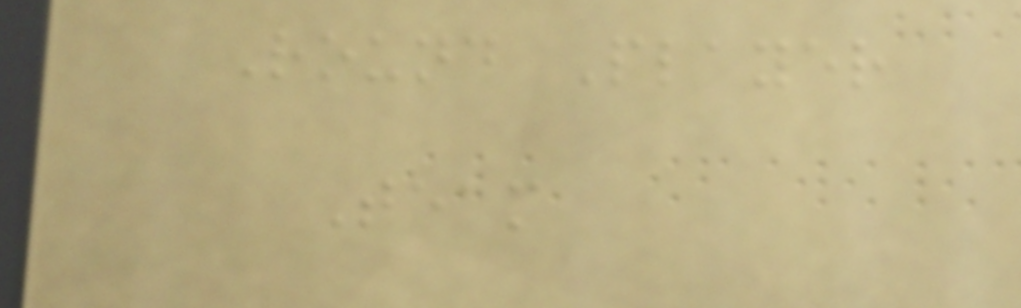Round Player
Team
